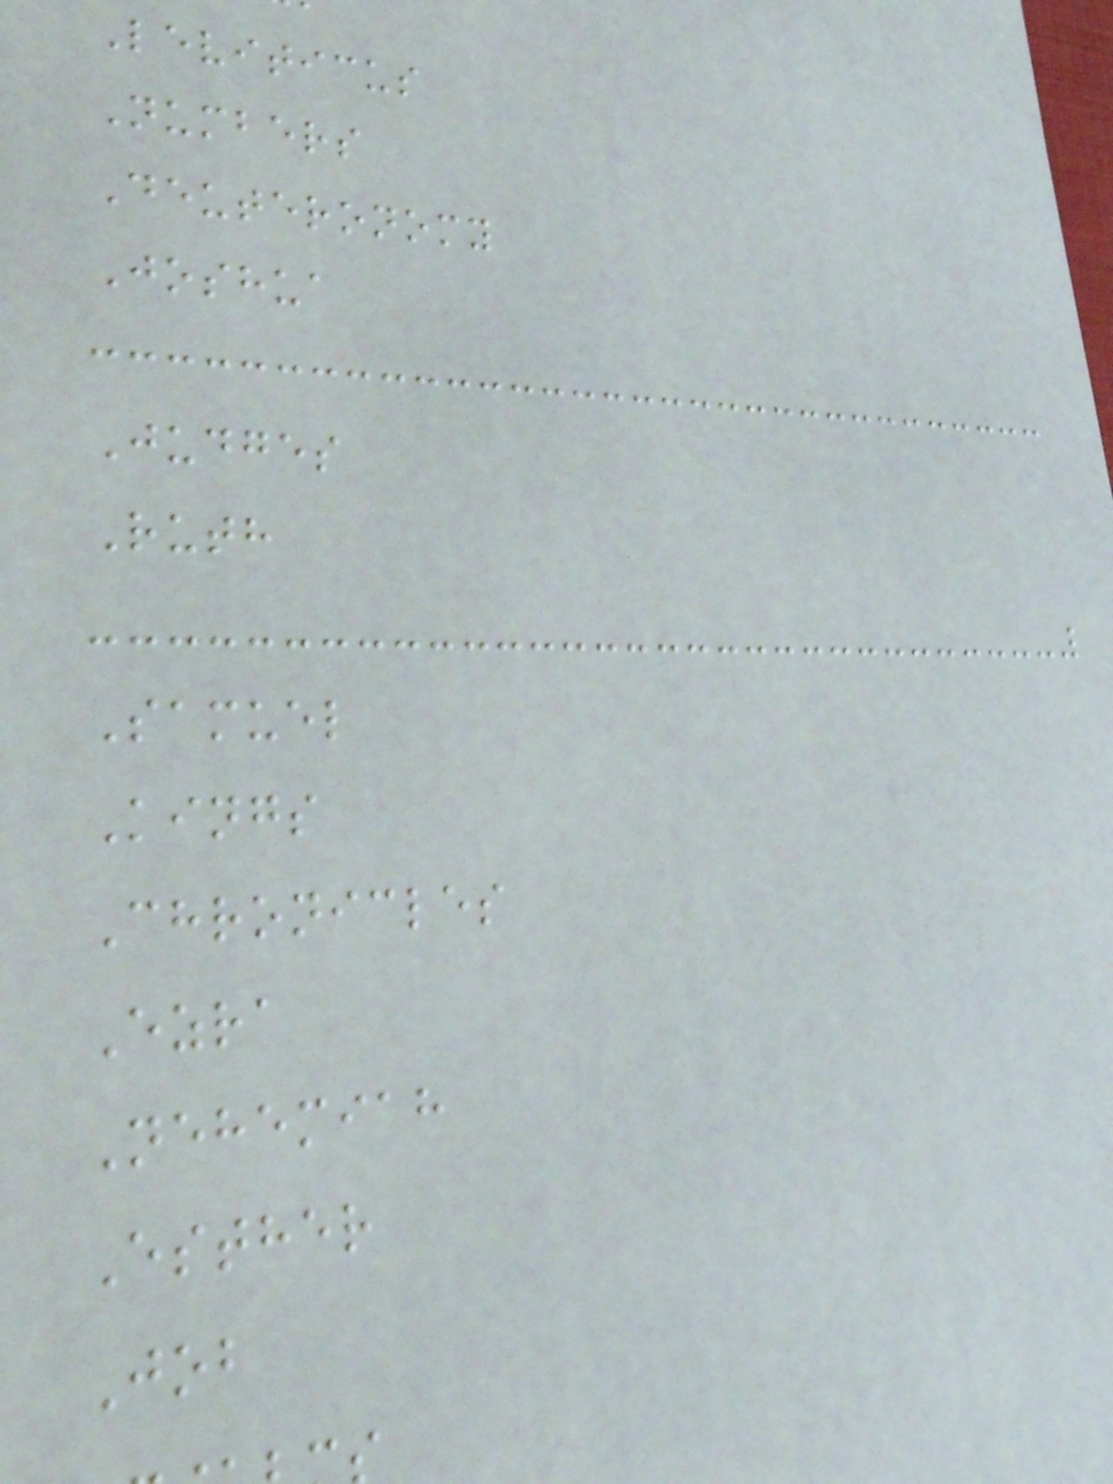Leviticus
Numbers
Deuteronomy
Joshua
Judges
Ruth
Samuel
Kings
Chronicles
Ezra
Nehemiah
Esther
Job
